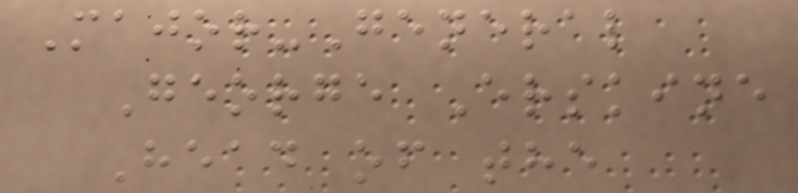Major-General
George Erskine
Head of the
